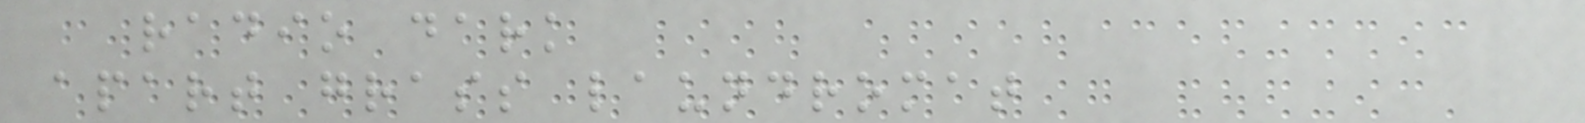radio dark
apart grass laundromat
